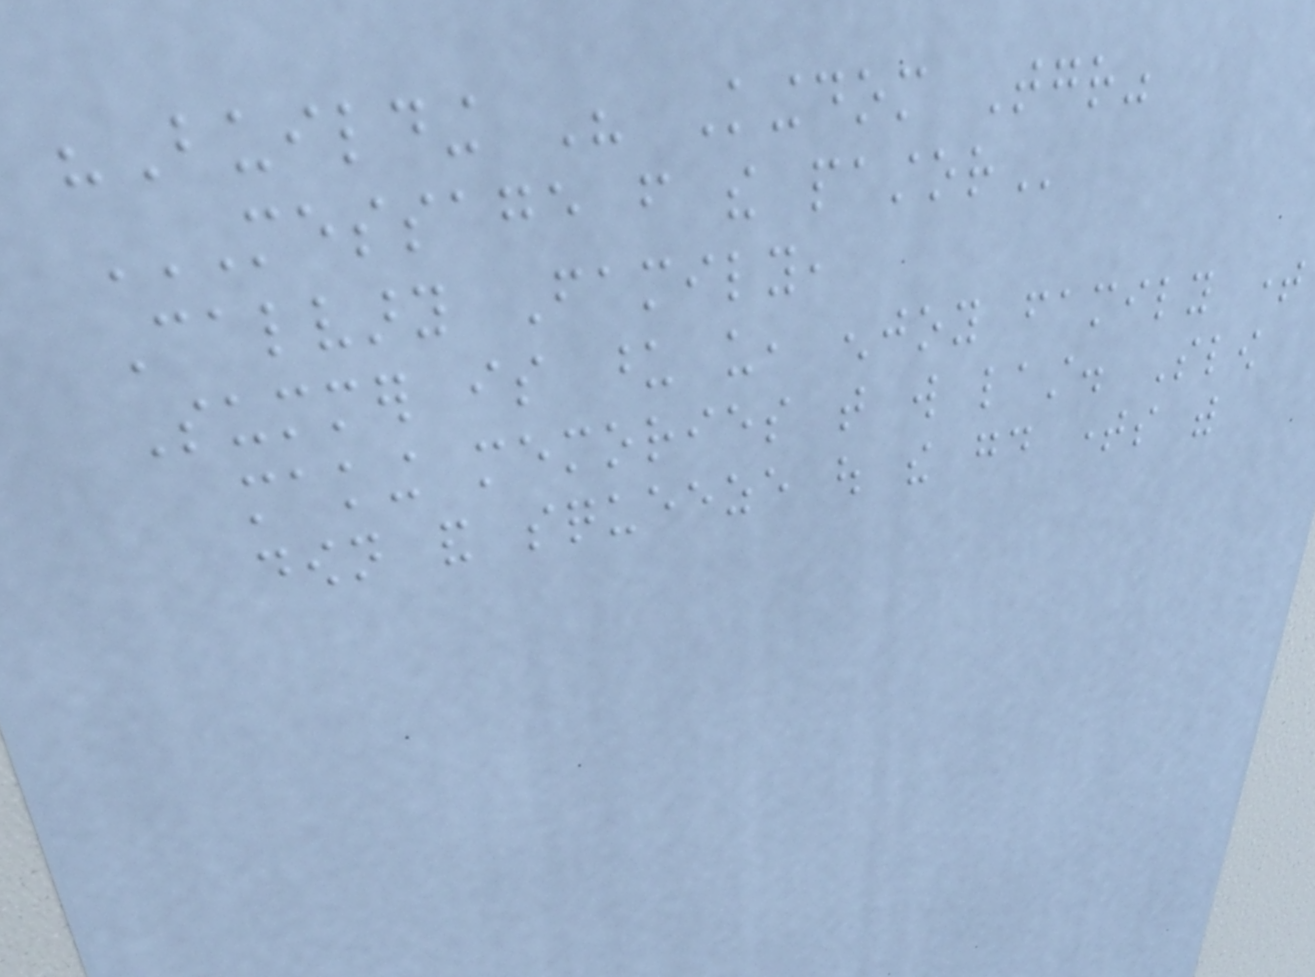"Building His Kingdom Together"
MESSAGE FROM THE PASTOR
Calvary Family,
Summer is upon us, enjoy family time
making memories that will last. Slow
down and squeeze out the good times with
